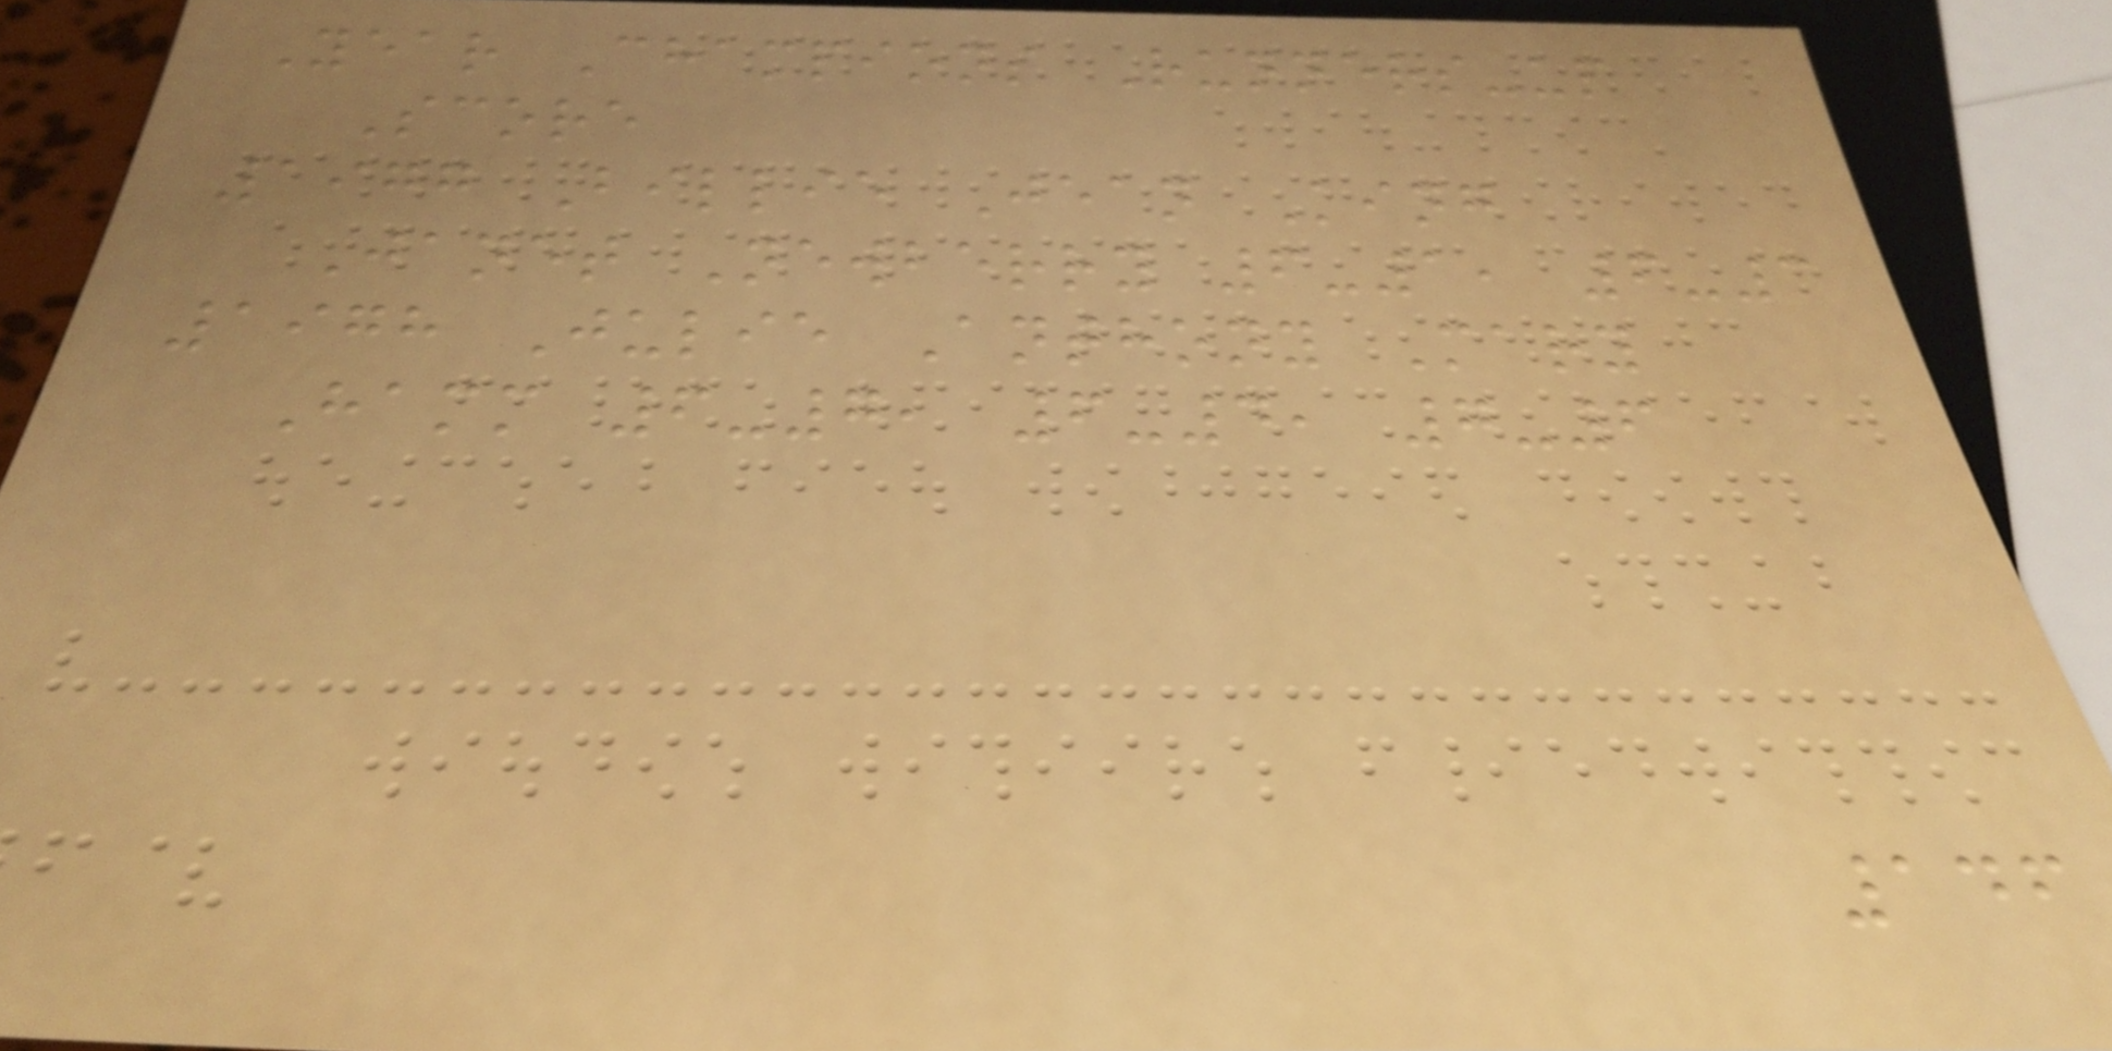Year Champions Runners-up
Score
1977 Billie Jean King
Janet Newberry 6-1, 6-3
1978 Julie Anthony Mary
Hamm 6-7, 6-4, 7-6
146
